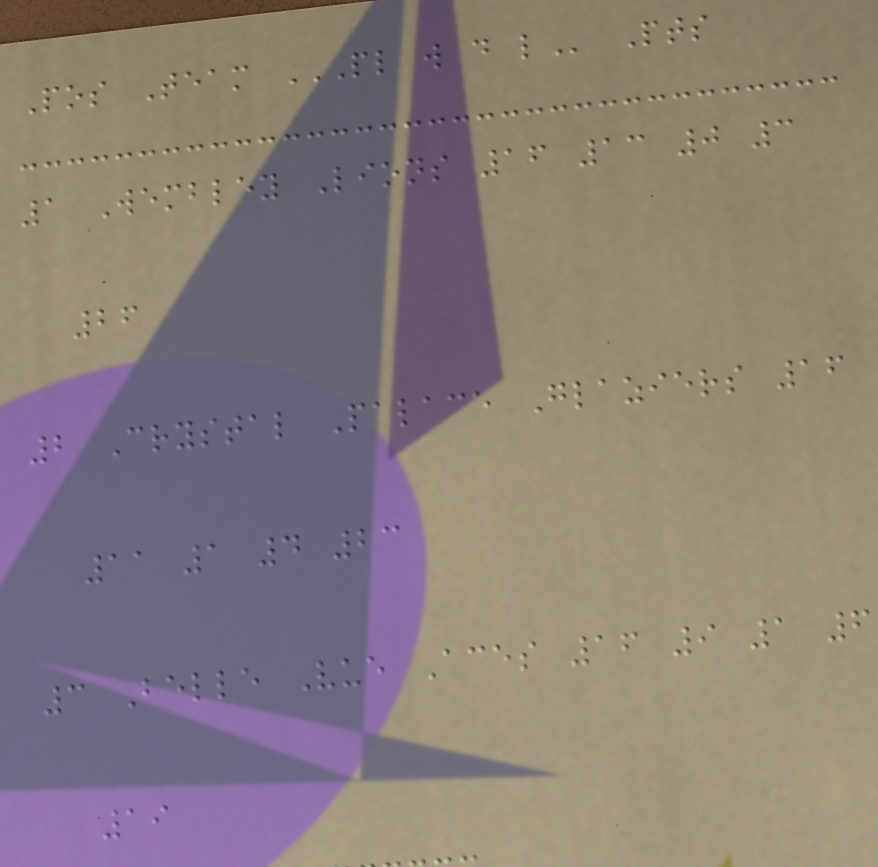Pos Team PL W D L Pts
1 Wembley Lions 16 13 0 3
26
2 Crystal Palace Glaziers 16
11 1 4 23
3 Belle Vue Aces 16 9 1 6
19
